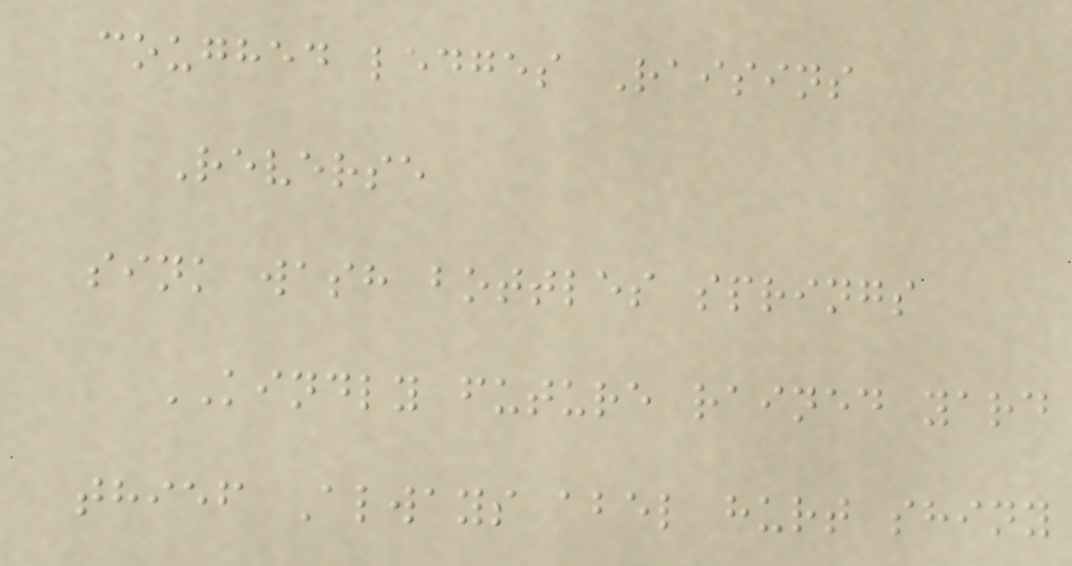coughed ledges Raisins
Reverse
sink wash bottles springs
KINDLY future rained yard
thief Always abel hurt shiny
